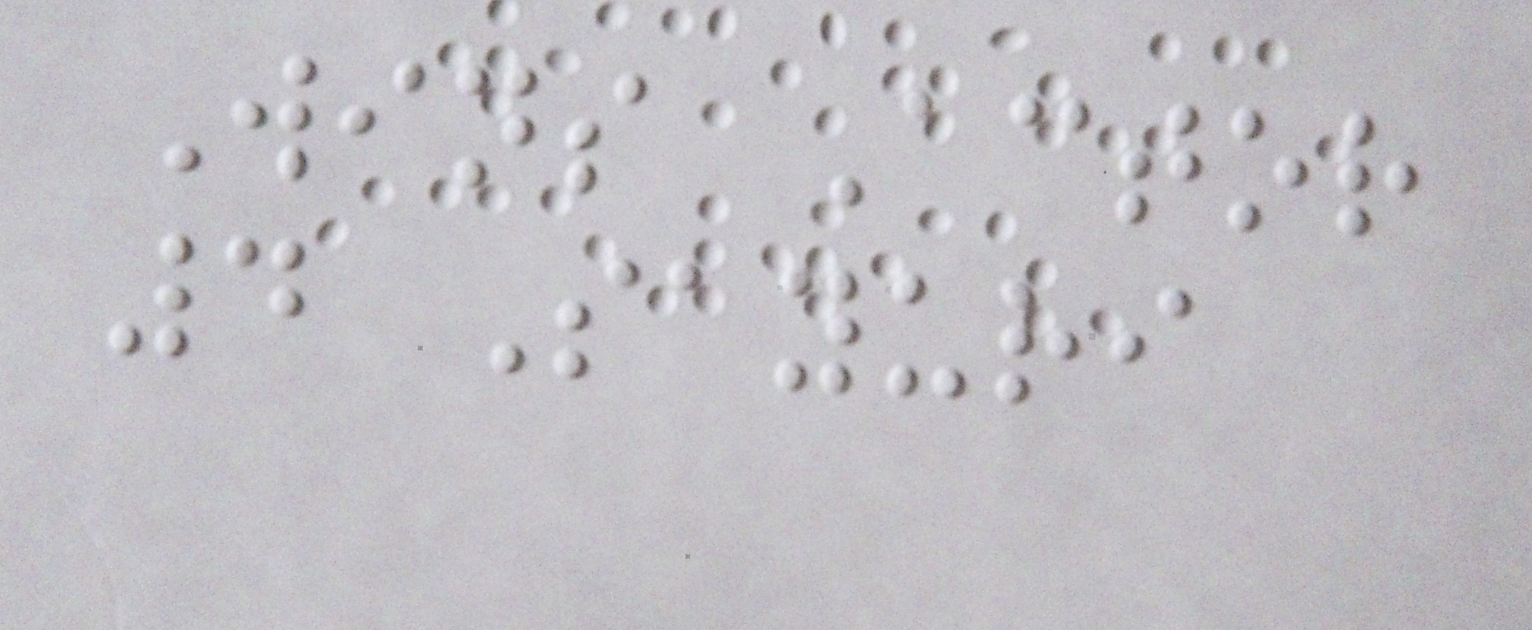Wins Actor
4 Sayuri
